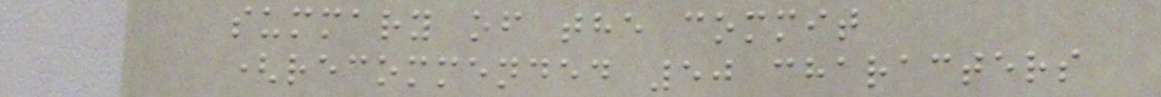summary of the commit
(recommended 50 characters
